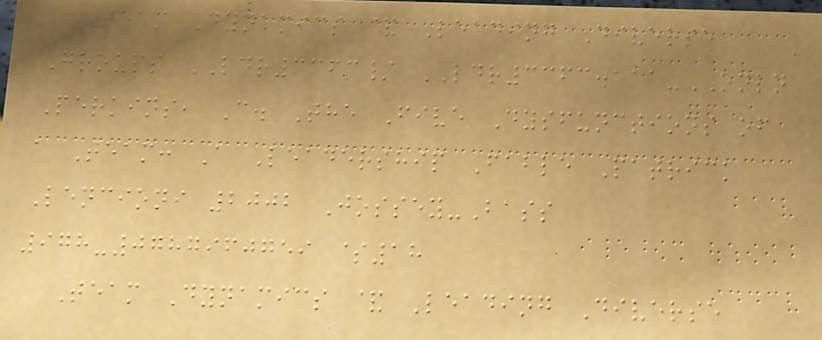Team Dynamics & Leading Diverse
Groups LDR3363/ LDR3363.111-ONLN
Perkins, C. The Five Dysfunctions of
a Team: A Leadership Fable Patrick
Lencioni 2002 Jossey-Bass
978-0787960759 $18
Team Dynamics & Leading Diverse
